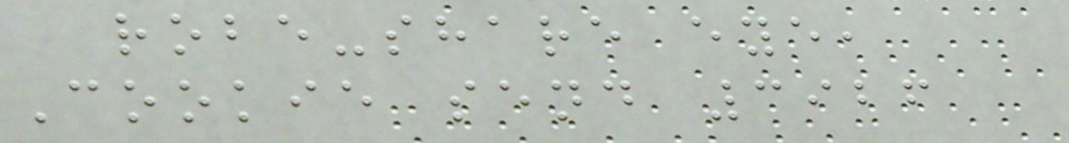robe-share eye,
Cookie send 3926
